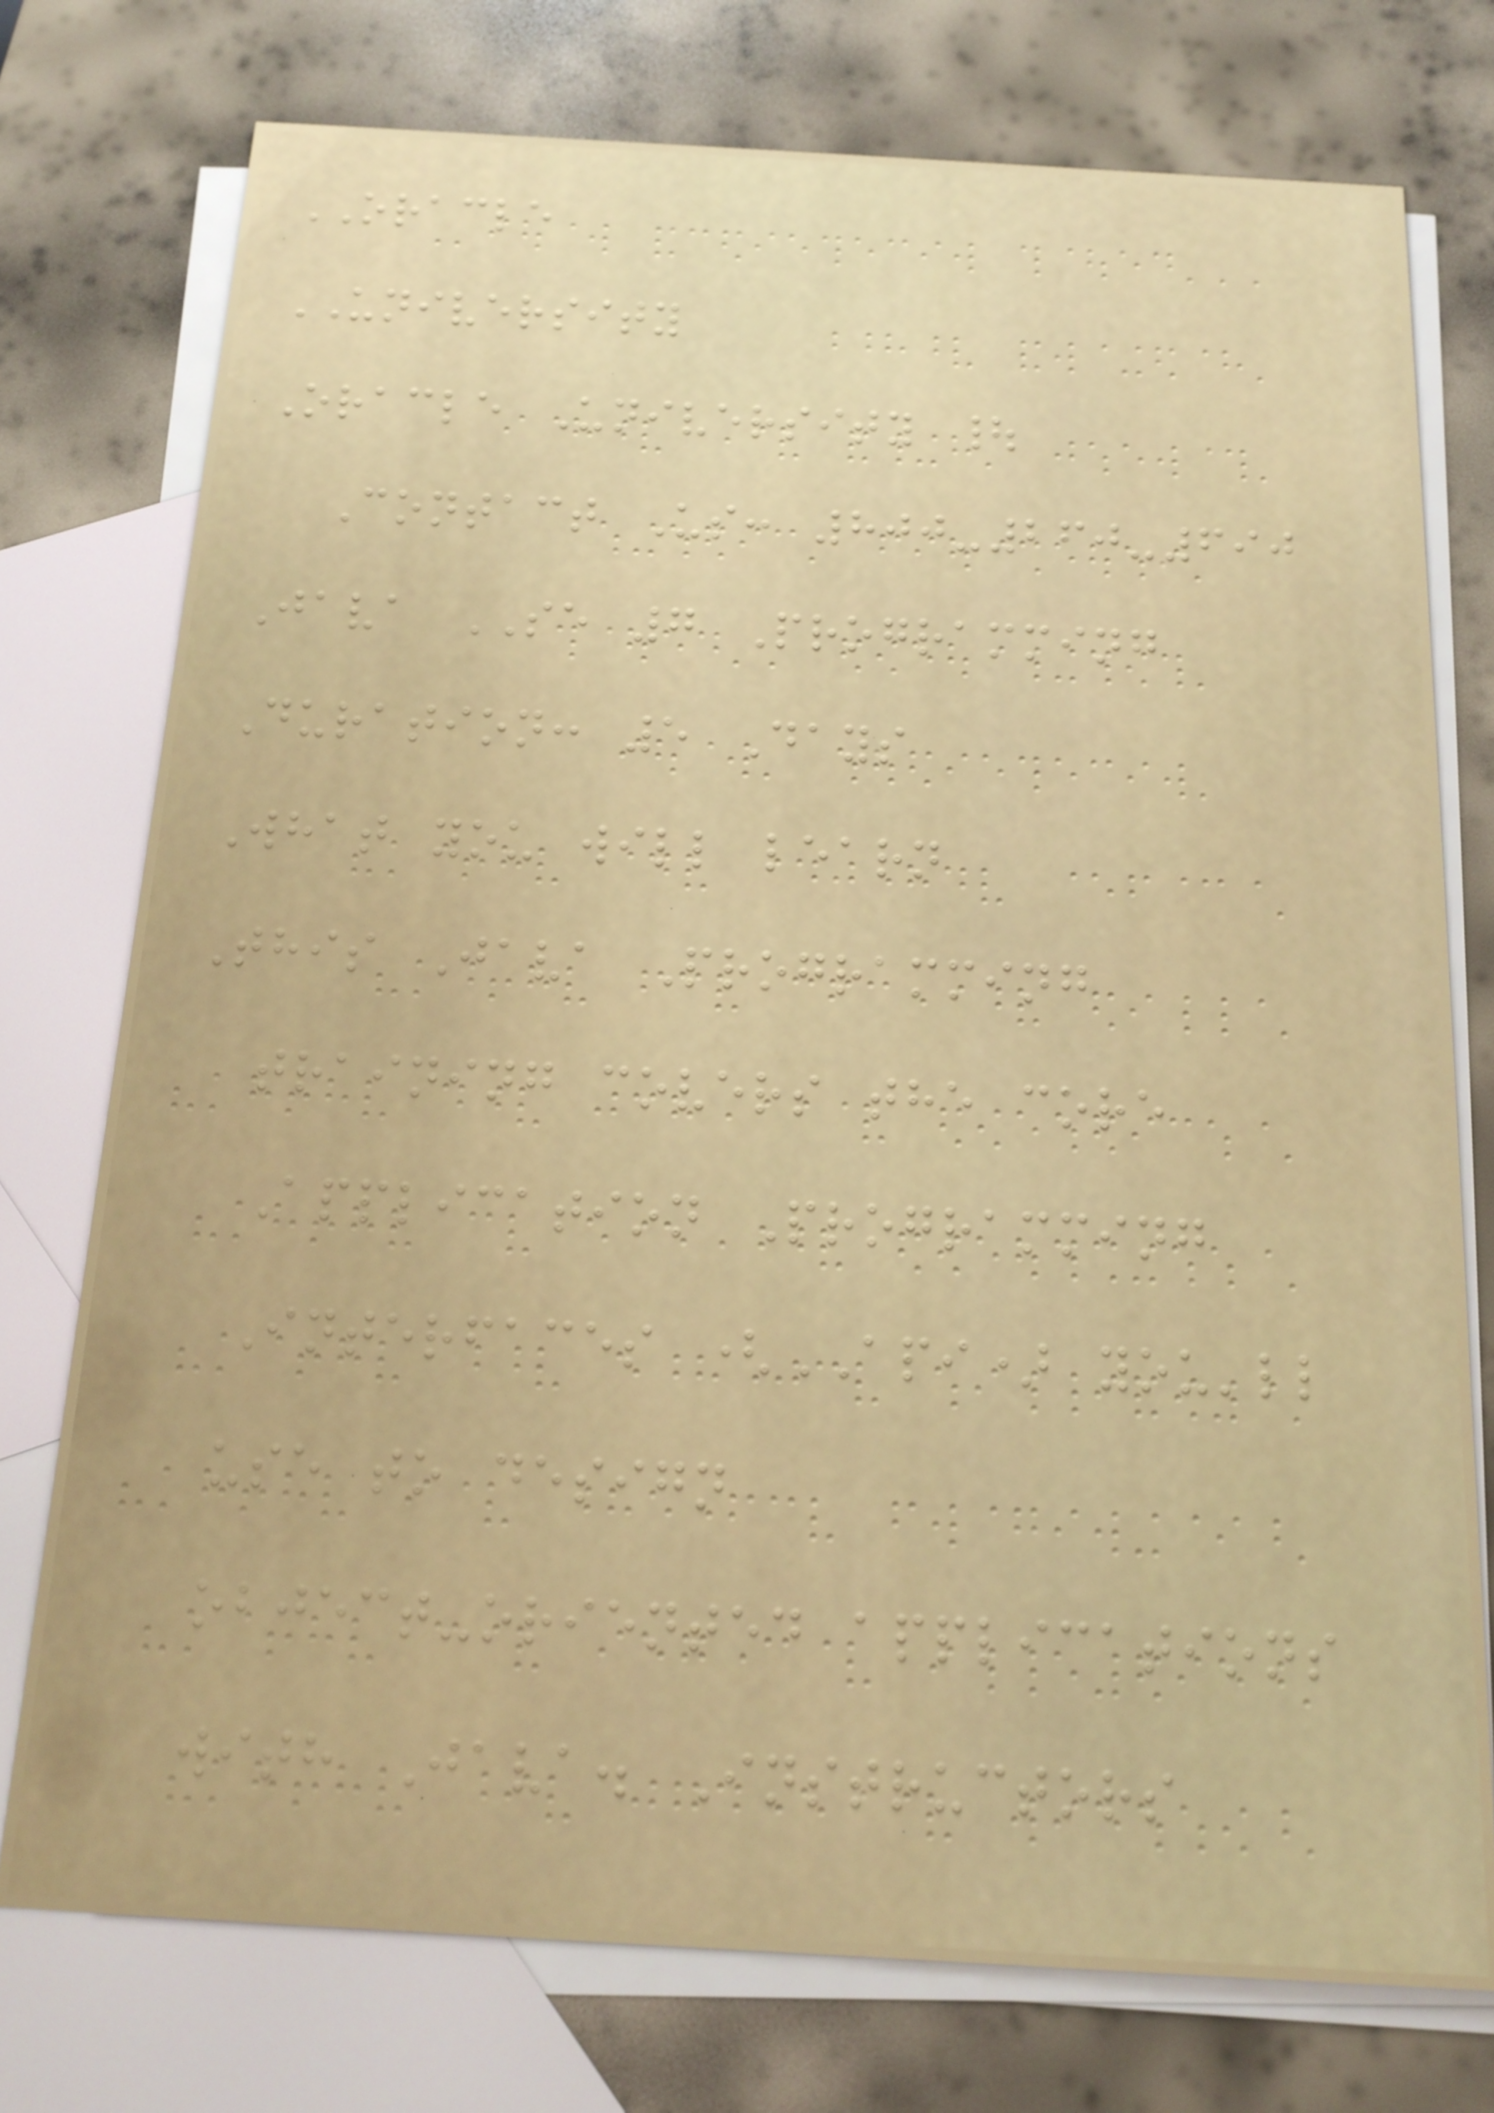ORACLE
UNIVERSITY
Oracle University |
Contact Us: 800-260-690
Java SE 7 Programming
Duration: 5 Days
What you will learn
This Java Programming
training covers the core
Application Programming
Interfaces (API) you'll
use to design
object-oriented applications
with Java. Instructors
